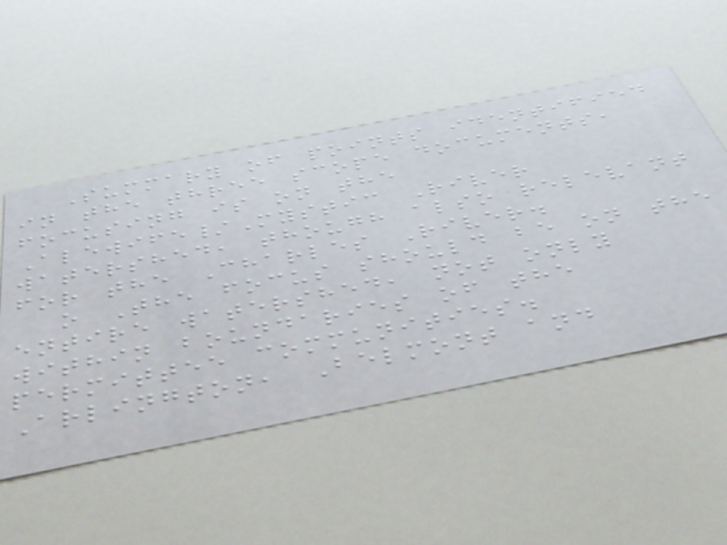Summary of points identified
in the three scope documents,
focusing is on the
Alewife/Mystic River
watershed, though also relevant
for the Charles River.
o The focus should be on the
entire watershed, not only
within boundaries of the
permittee communities.
Arlington, Belmont and
